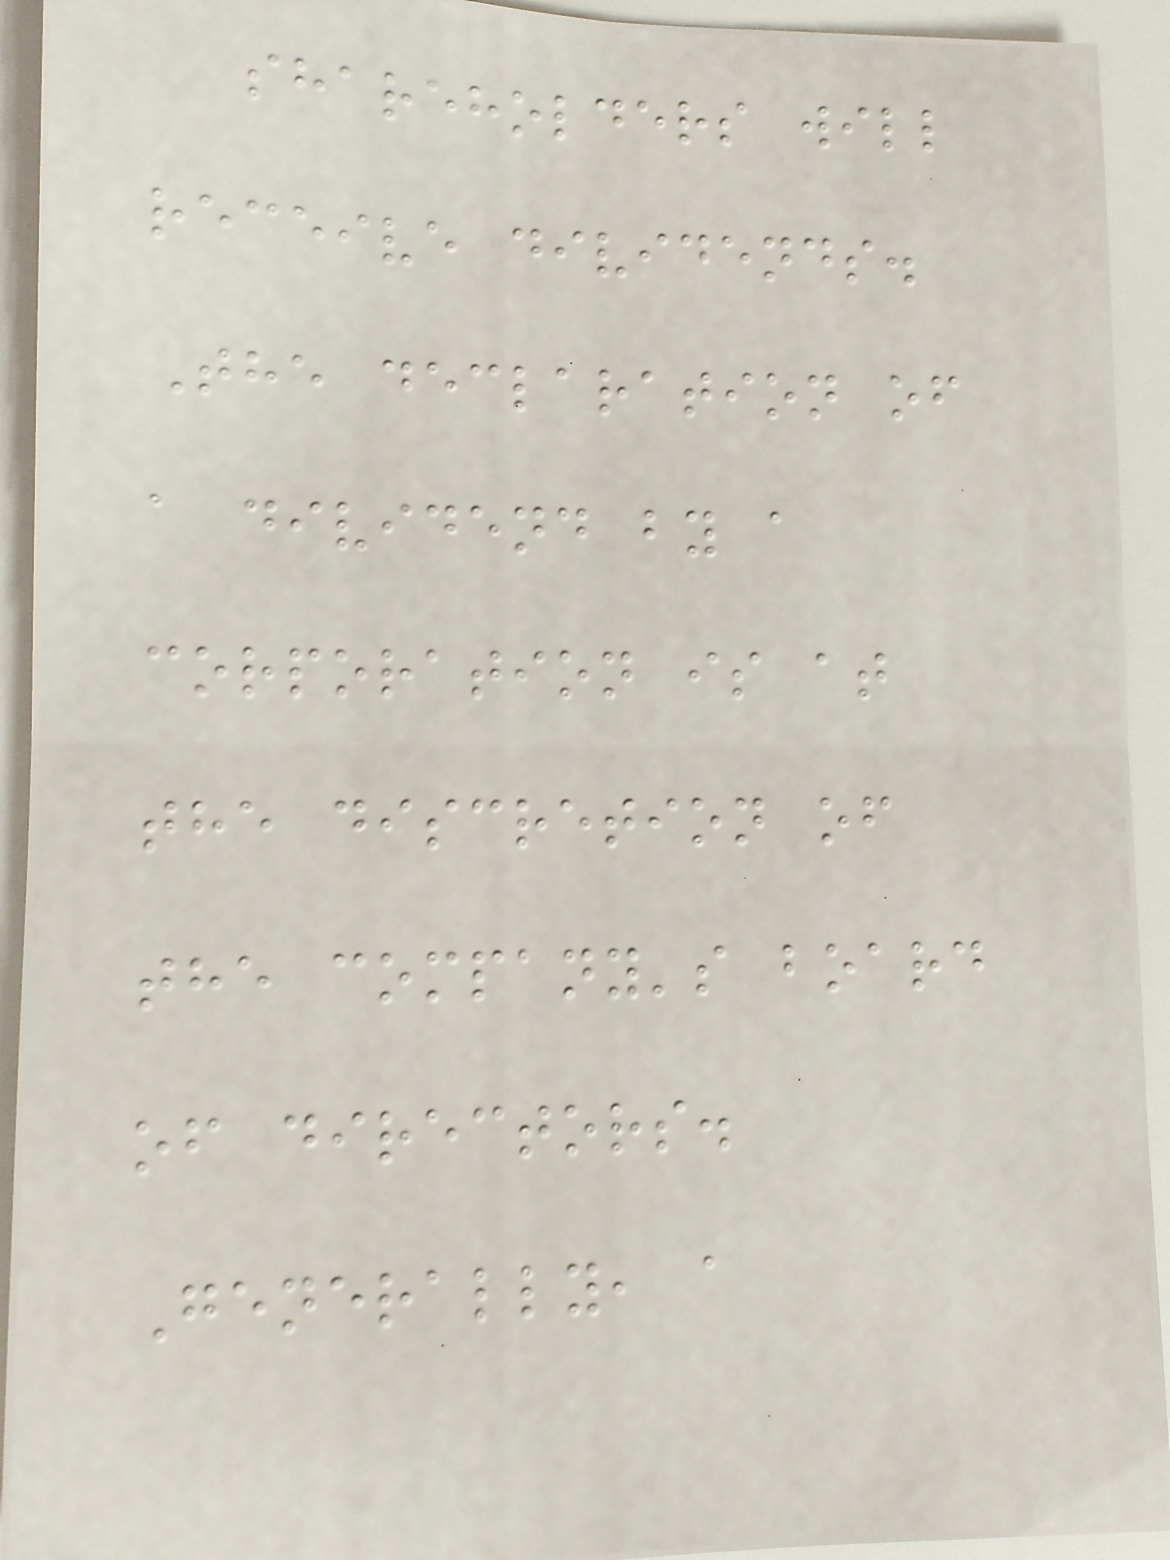shareholders will
receive dividends.
The declaration of
a dividend by a
corporation is at
the discretion of
the company's board
of directors.
Generally, a
